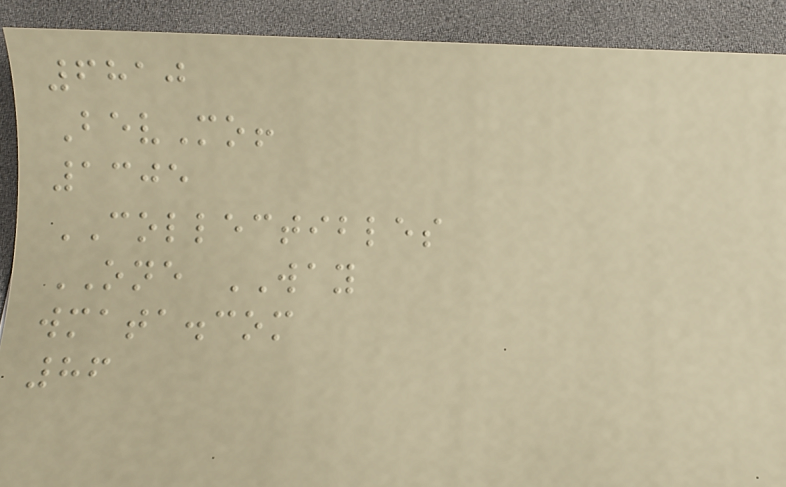6810
BevMo!
1305
COLLECTIBLES
ONE WAY
wmata.com
86
